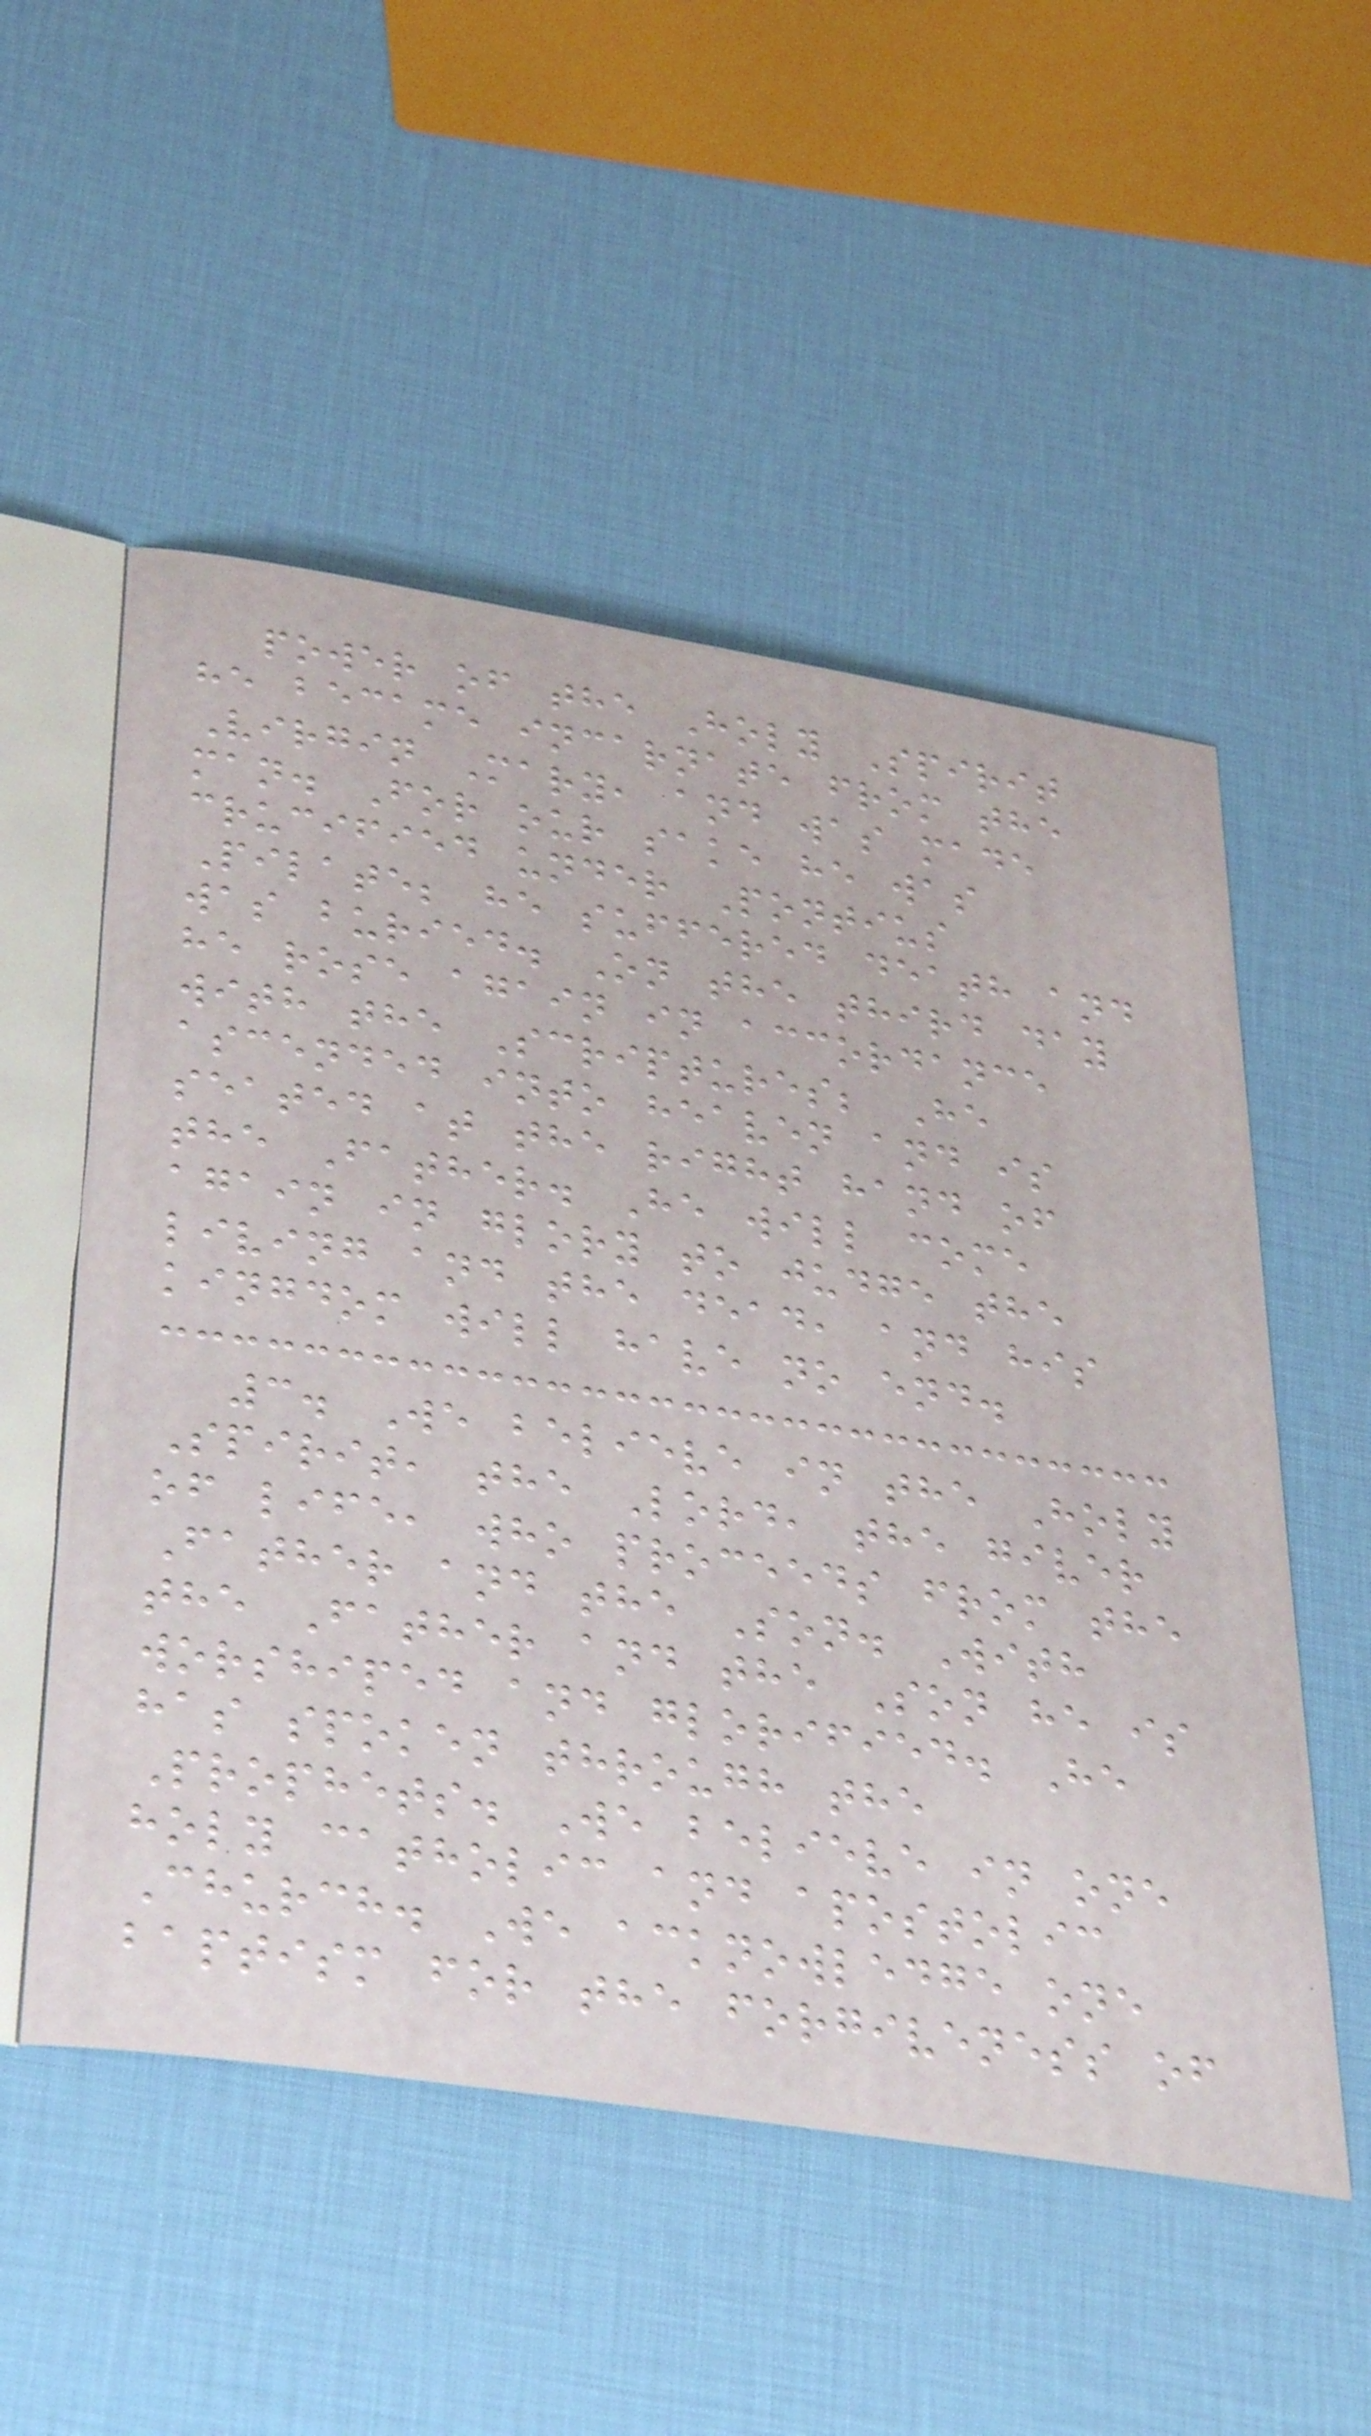power of the Holy Spirit
he became incarnate from the
Virgin Mary, and was made
man. For our sake he was
crucified under Pontius
Pilate; he suffered death and
was buried. On the third day
he rose again in accordance
with the Scriptures; He
ascended into heaven and is
seated at the right hand of
the Father. He will come
again in glory to judge the
living and the dead, and his
kingdom will have no end.
3. We believe in the Holy
Spirit, the Lord, the giver
of life, who proceeds from the
Father and the Son. With
the Father and the Son he is
worshiped and glorified. He
has spoken through the
Prophets. We believe in one
holy catholic and apostolic
Church. We acknowledge one
baptism for the forgiveness of
